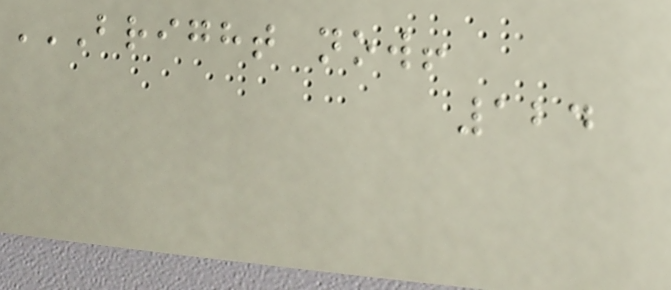BRIGHT NOW!
124
